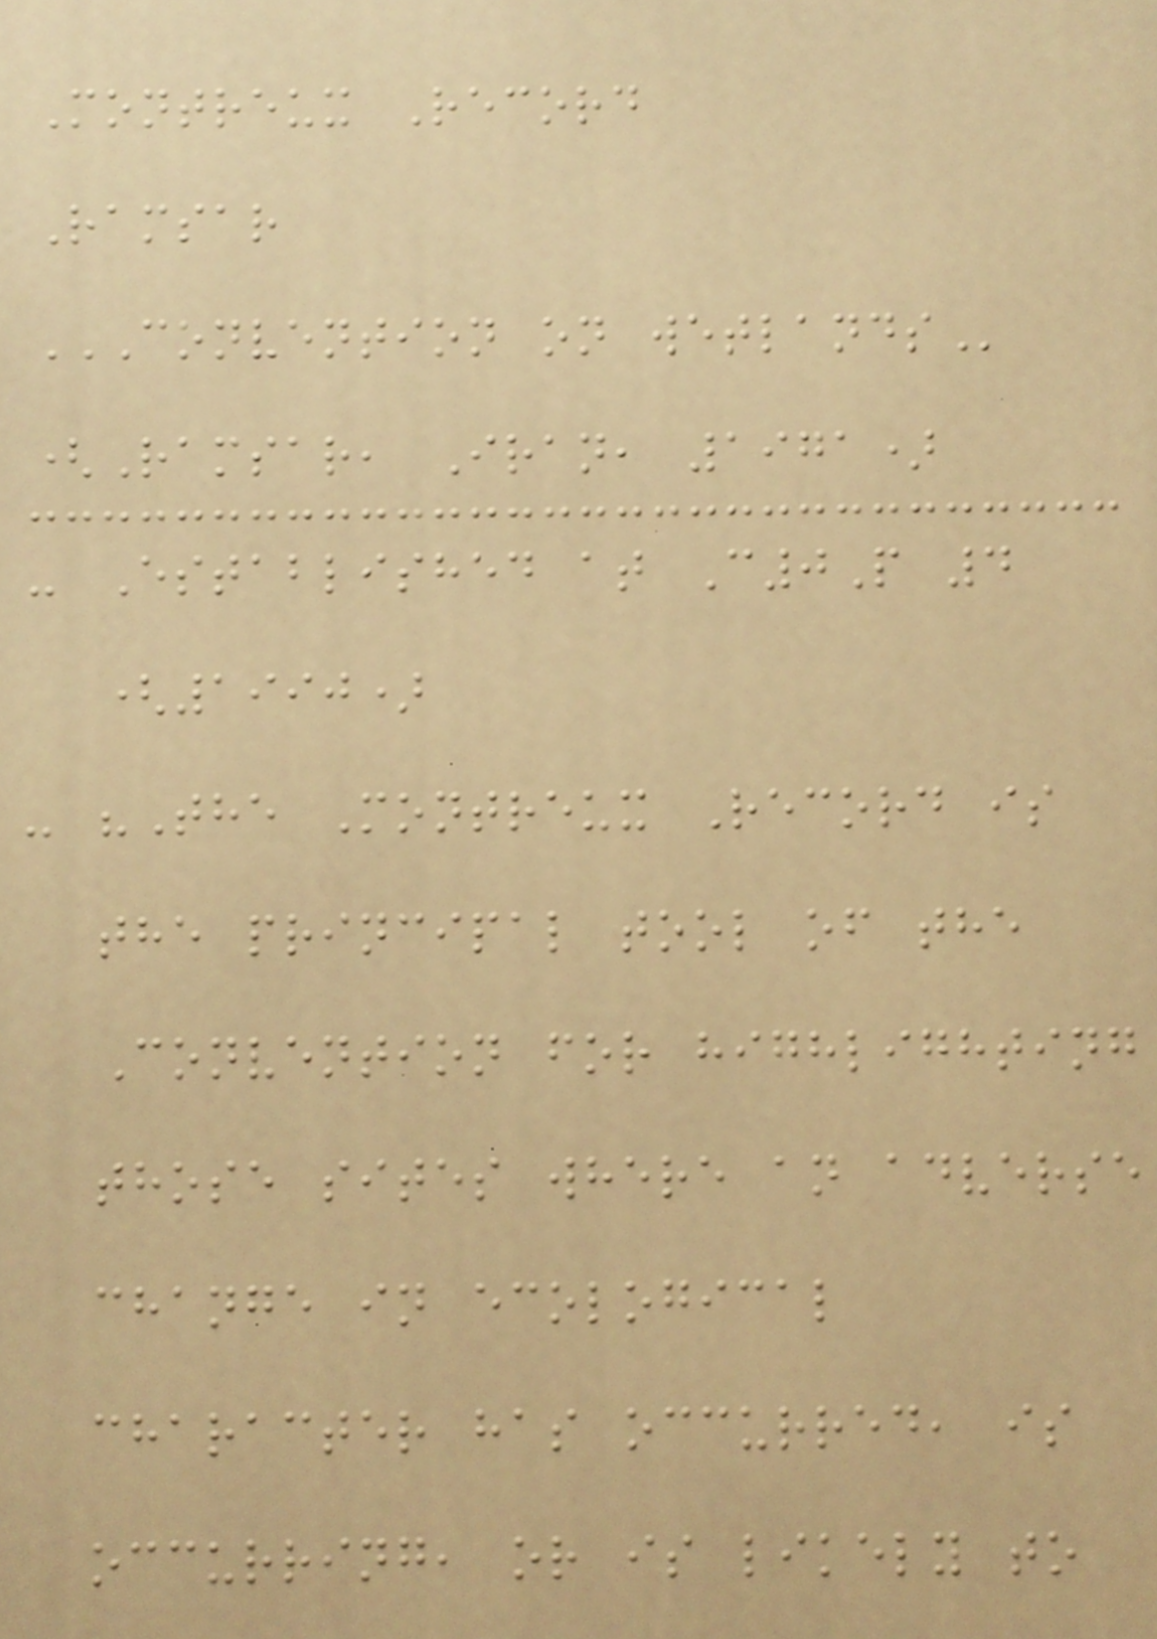Montreux Record
Ramsar
CONVENTION ON WETLANDS
(Ramsar, Iran, 1971)
- Established at C0P 4
(1990)
- "The Montreux Record is
the principal tool of the
Convention for highlighting
those sites where an adverse
change in ecological
character has occurred, is
occurring, or is likely to
